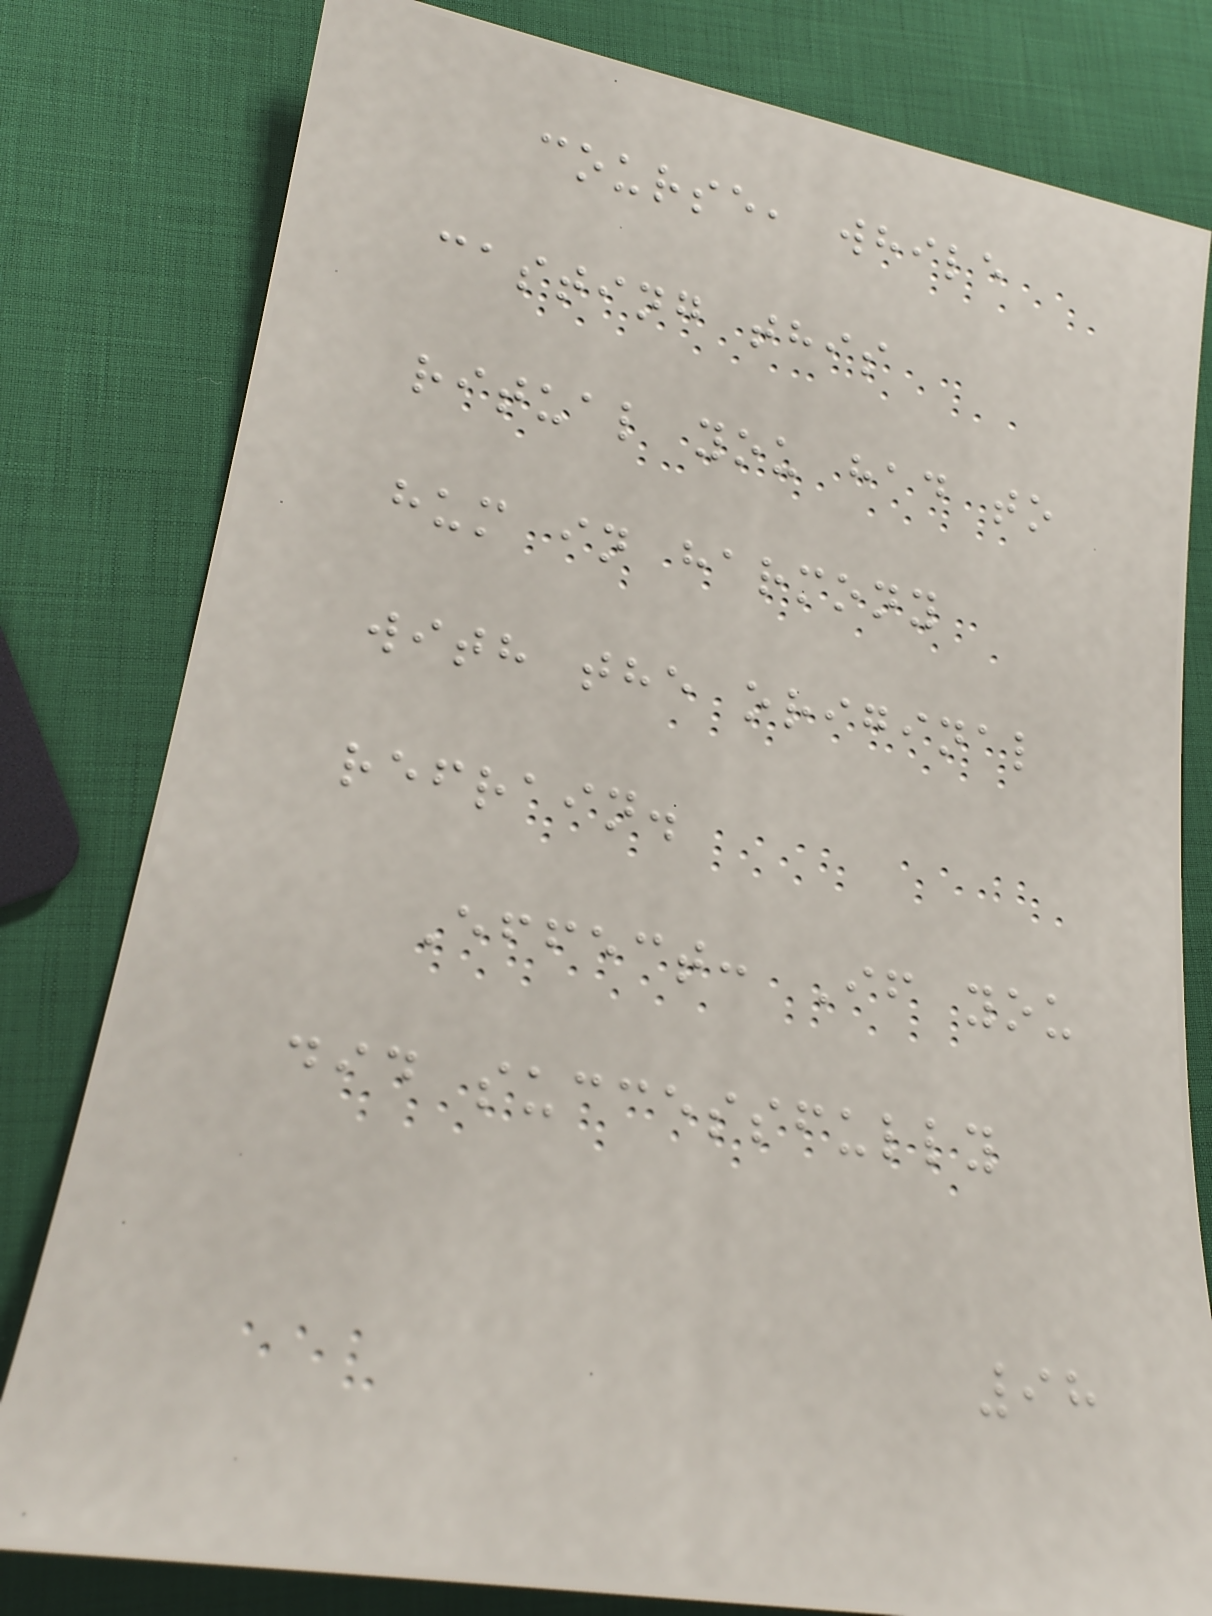course, while
casting this
ritual you had to
hum in harmony
with the original
refrain.
Effect: If you
did successfully
98
